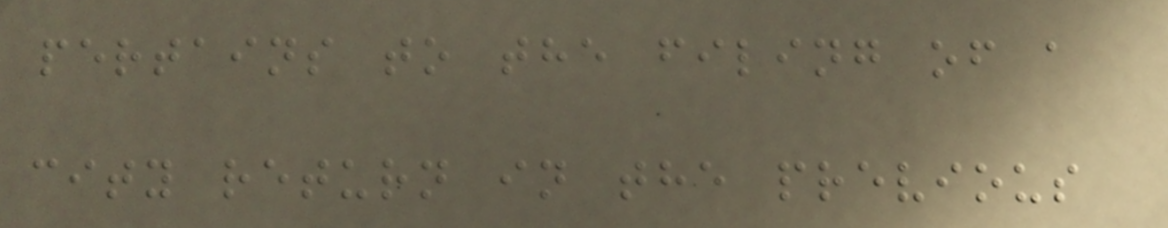pertains to the filing of a
city return in the previous
